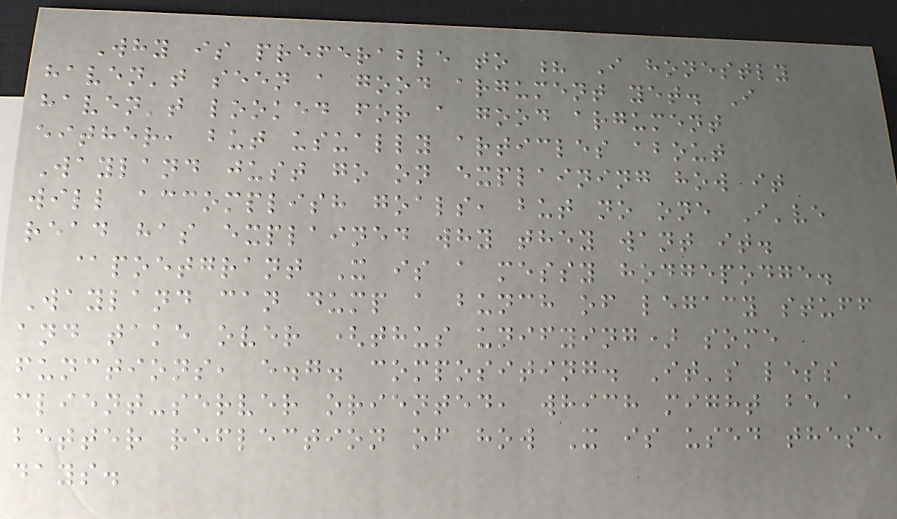Why is preferable to ? I honestly
haven't seen a good argument yet. I
haven't looked for a good argument
either, but usually articles about
Wayland just go on explaining how it
will accomplish goals, but no one I've
read has explained why they want it.
@poetgrant X is a messy hodgepodge.
Wayland can dump a bunch of legacy stuff
and take over (thus unifying) some
functions, e.g. compositing. It's less
client-server oriented, which might be a
better reflection of how X is used these
days.
